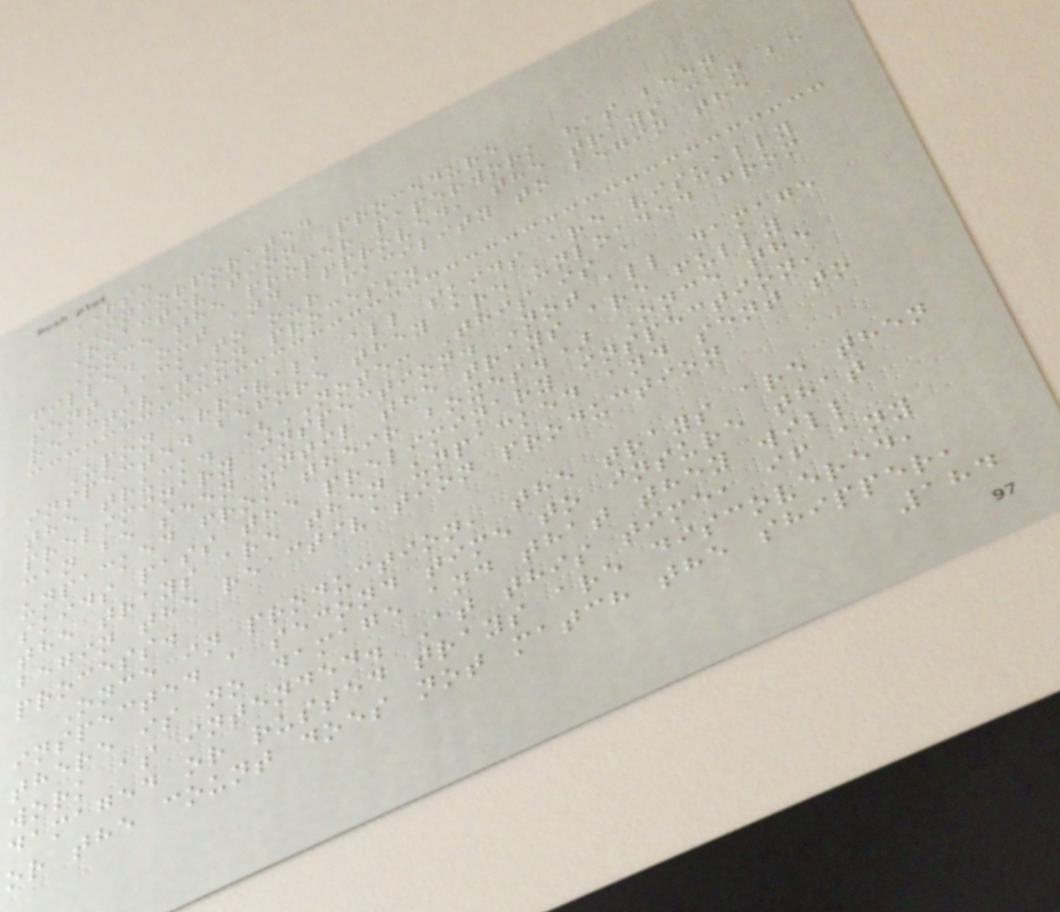RSE
INCORPORATED
Reactivation Procedure
Once the proper paperwork has been
filled out and approved, the trays can be
sent back to our facility to begin the
reactivation process.
Upon arrival, all skids are visually
inspected before they are unloaded from
the truck. (NOTE: This is a
preliminary inspection. Not all damage
can be seen until the trays are fully
unpacked from their boxes.) Once the
skids pass the preliminary inspection,
the trays are then unpacked and sent to
begin the reactivation production
process.
Once in production, the trays are then
inspected a second time to insure that
there is no damage and that they will
work as intended. At this time, if any
damaged or rusted trays are discovered,
or the count does not match the shipper,
184
